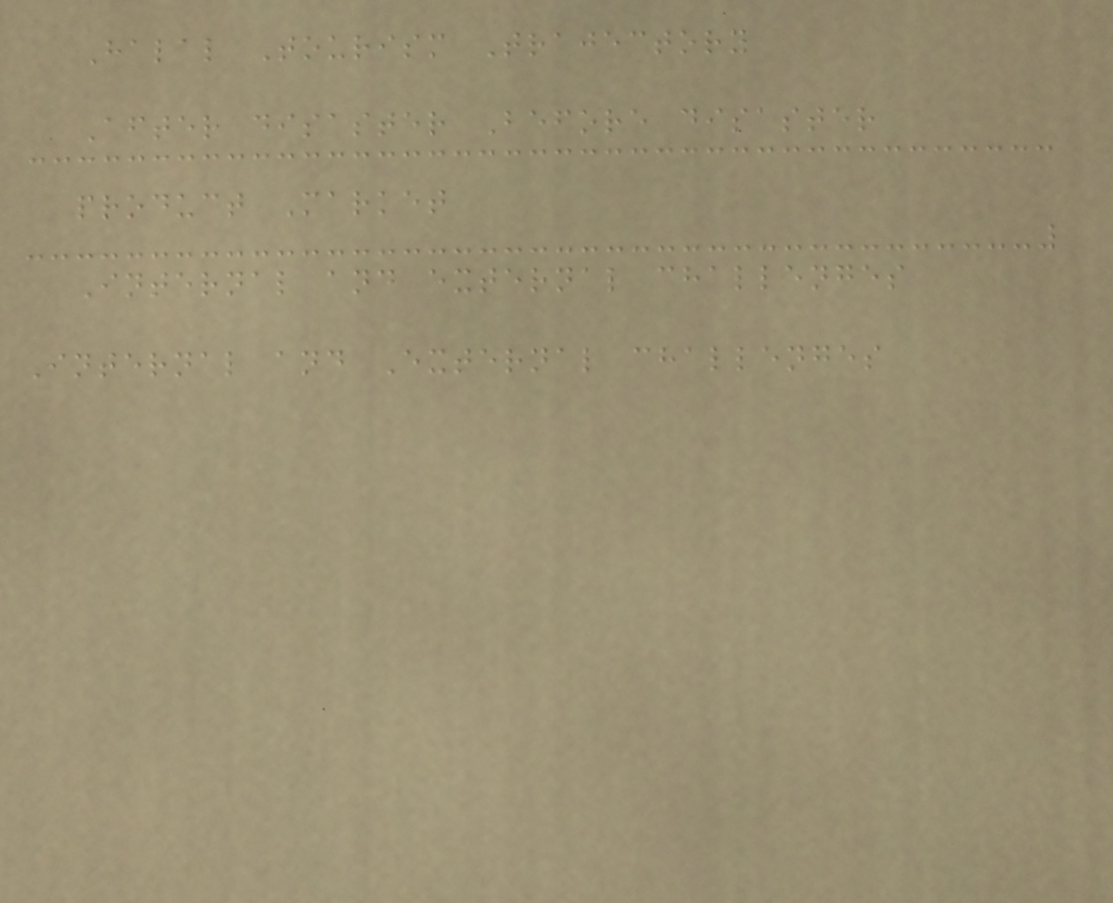Halal Tourism Trajectory
After disaster Before disaster
product Market
Internal and external challenges
Internal and External challenges
